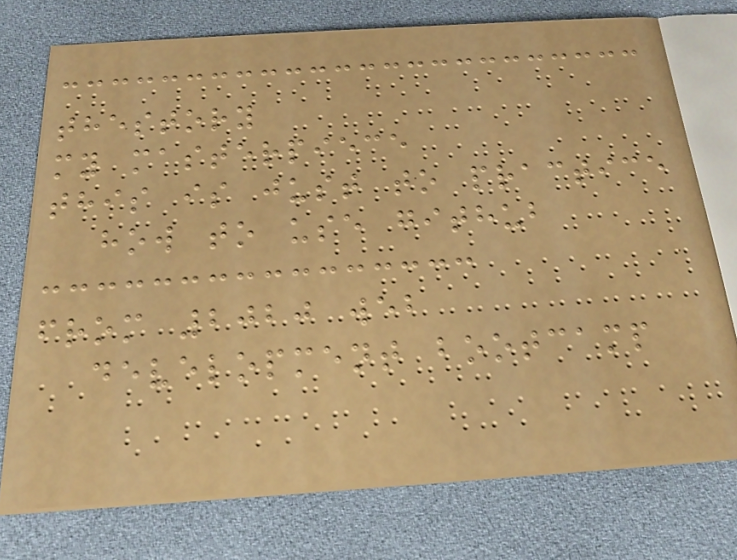thestory
my masterpiece
this is just to practice
how to use github
from 2020 web
development bootcamp
